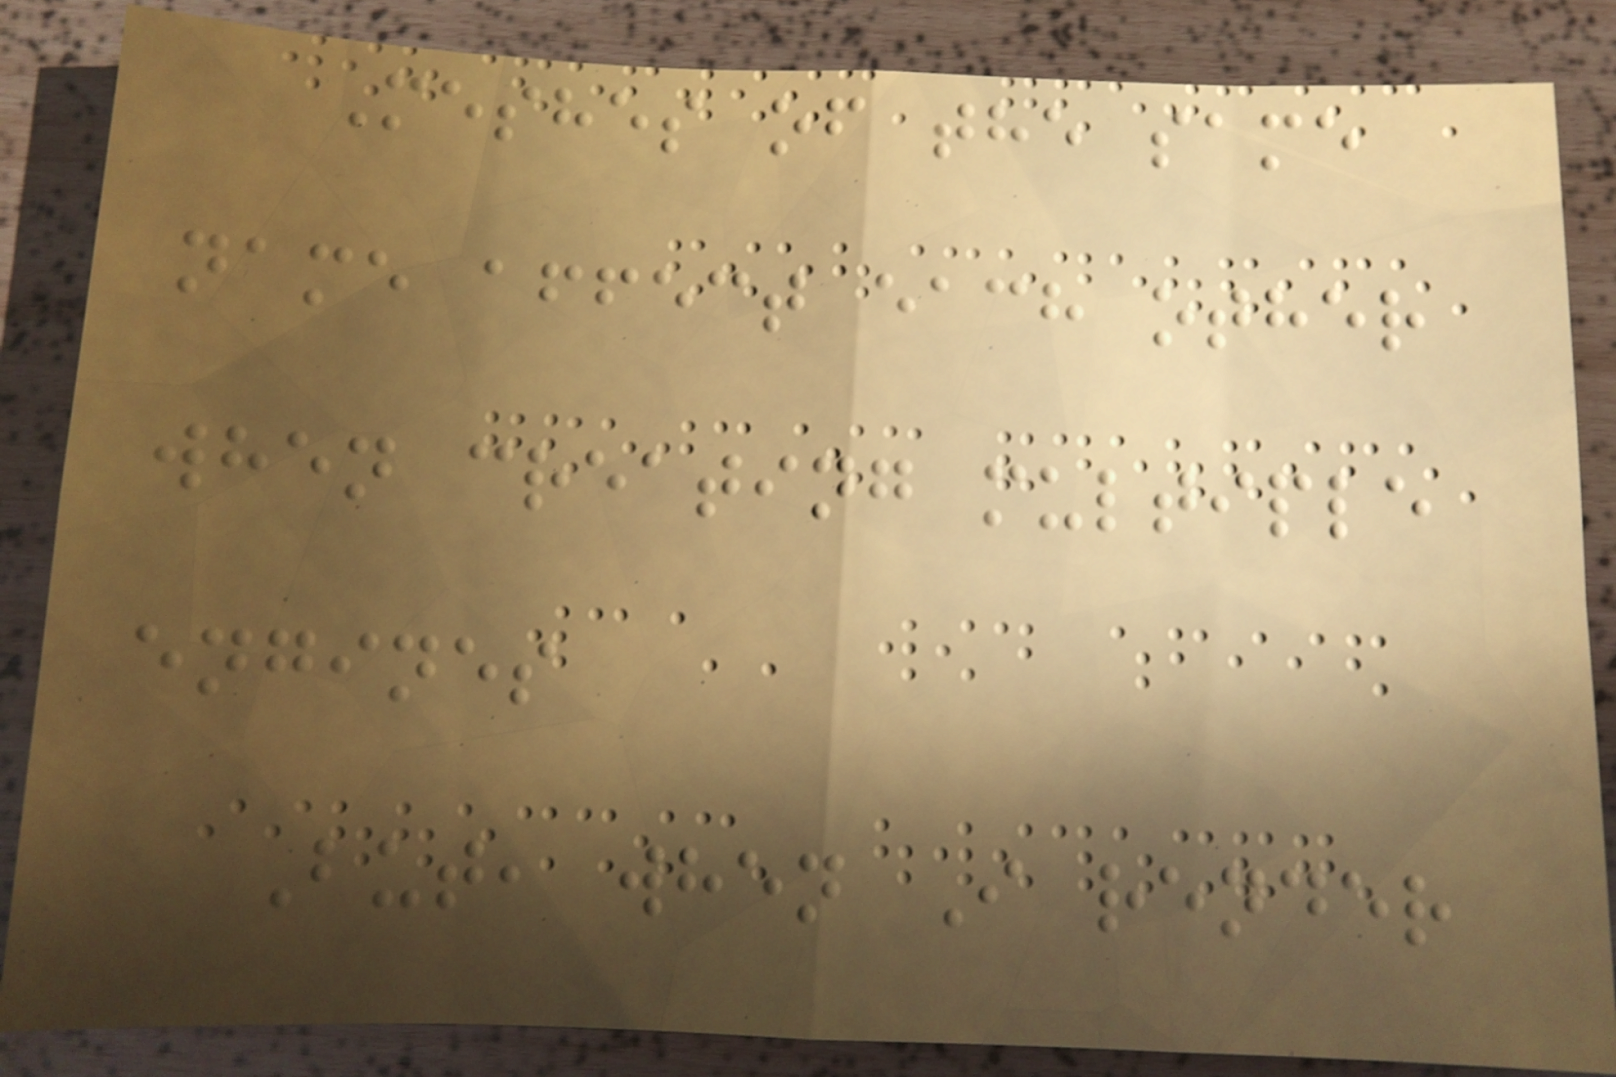Meshes of the same
name affect each other
when creating multiple
engines
But, when I render
